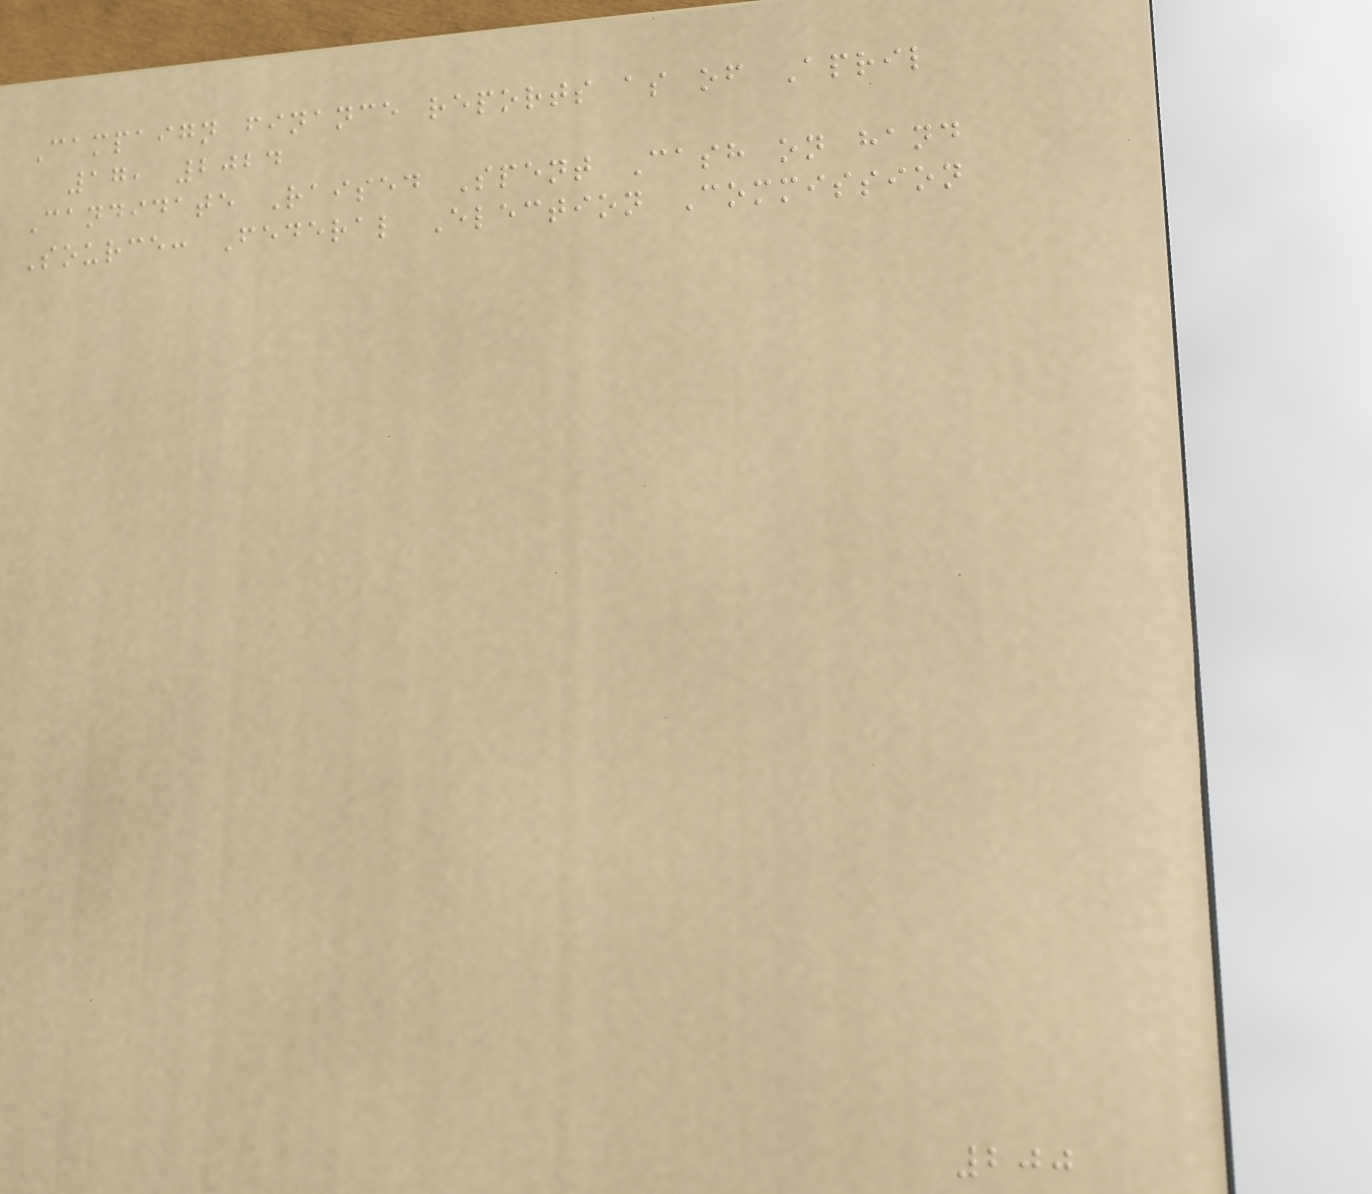Campaign finance reports as of April
17, 2024
Candidate Raised Spent Cash on hand
Source: Federal Election Commission
200
